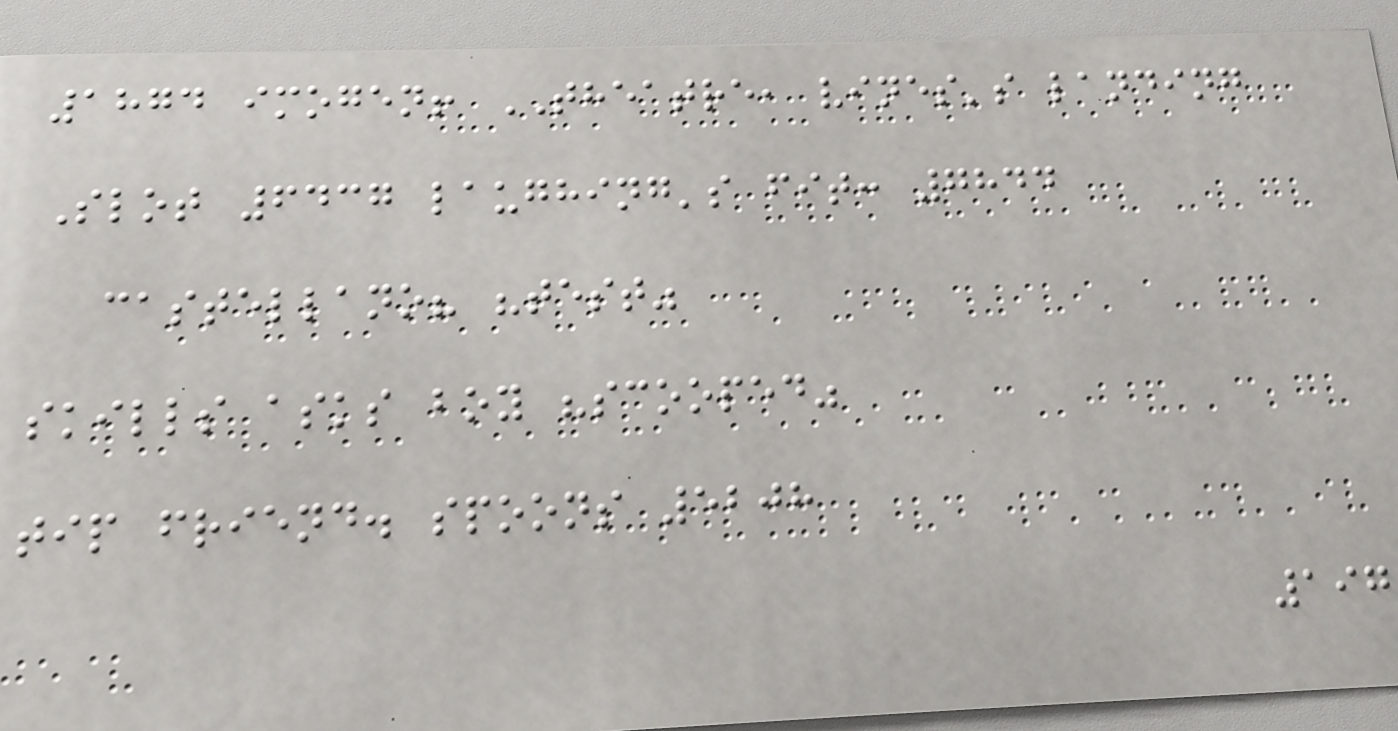1874 imogen! THEATRE, vines's landing
Slot 6437 laughing's fit: 7844
castellano? "test"
skills asks boy "scooped"
tip friend. spoons 5208
197
